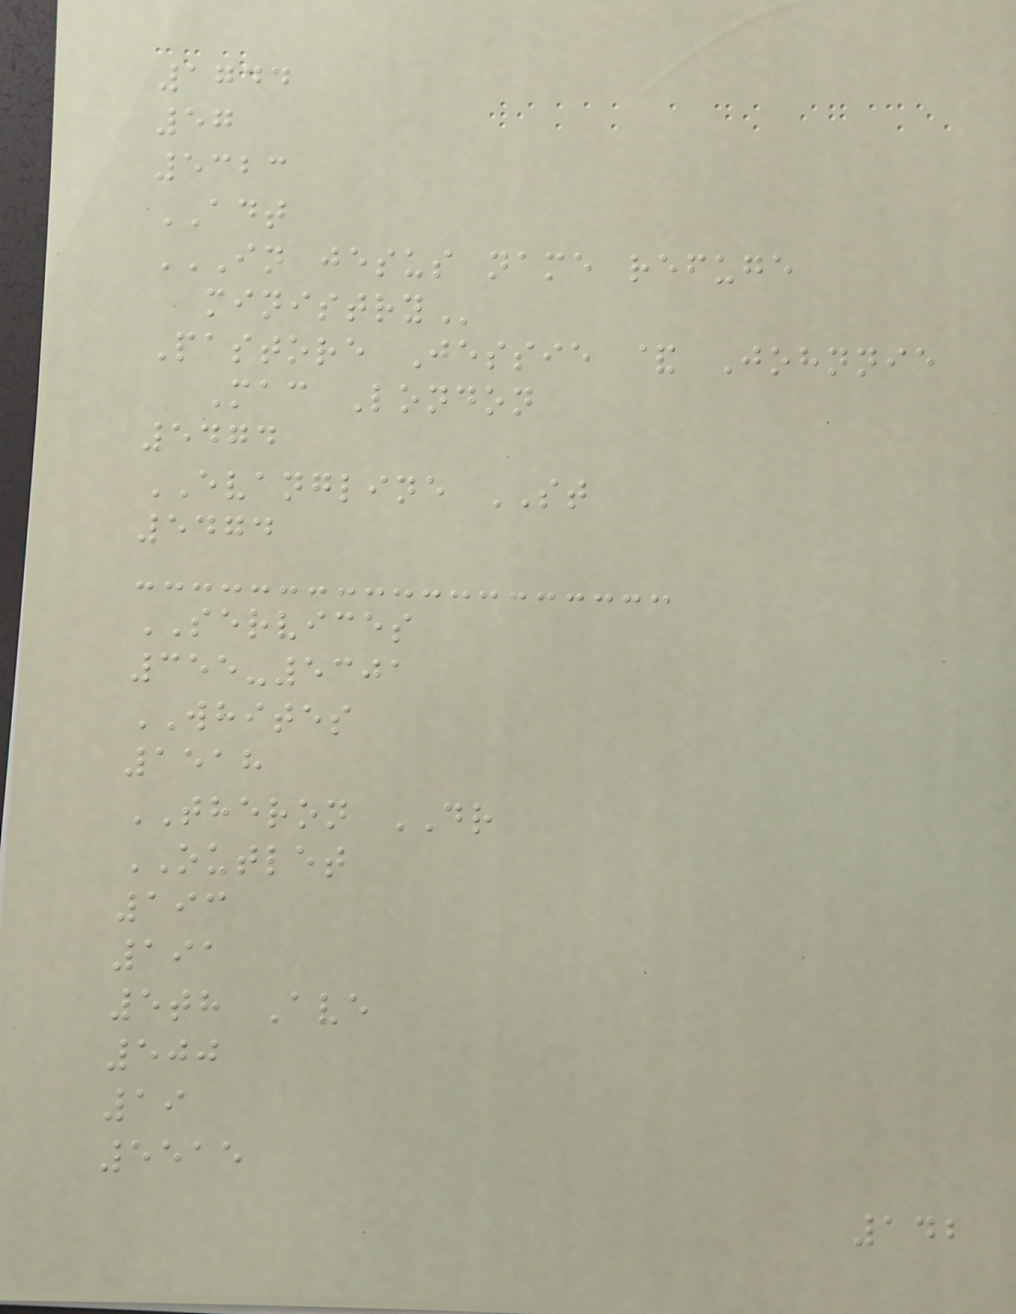1744
57
5323
ADT
IN JESUS NAME REFUGE
MINISTRY
Pastore Jessie & Johnnie
Mac London
5474
EVANGLINE ST
5474
SERVICES
355-5301
WHITES
1518
THERON DR
OUTLET
193
191
5th Ave
500
19
5515
142
